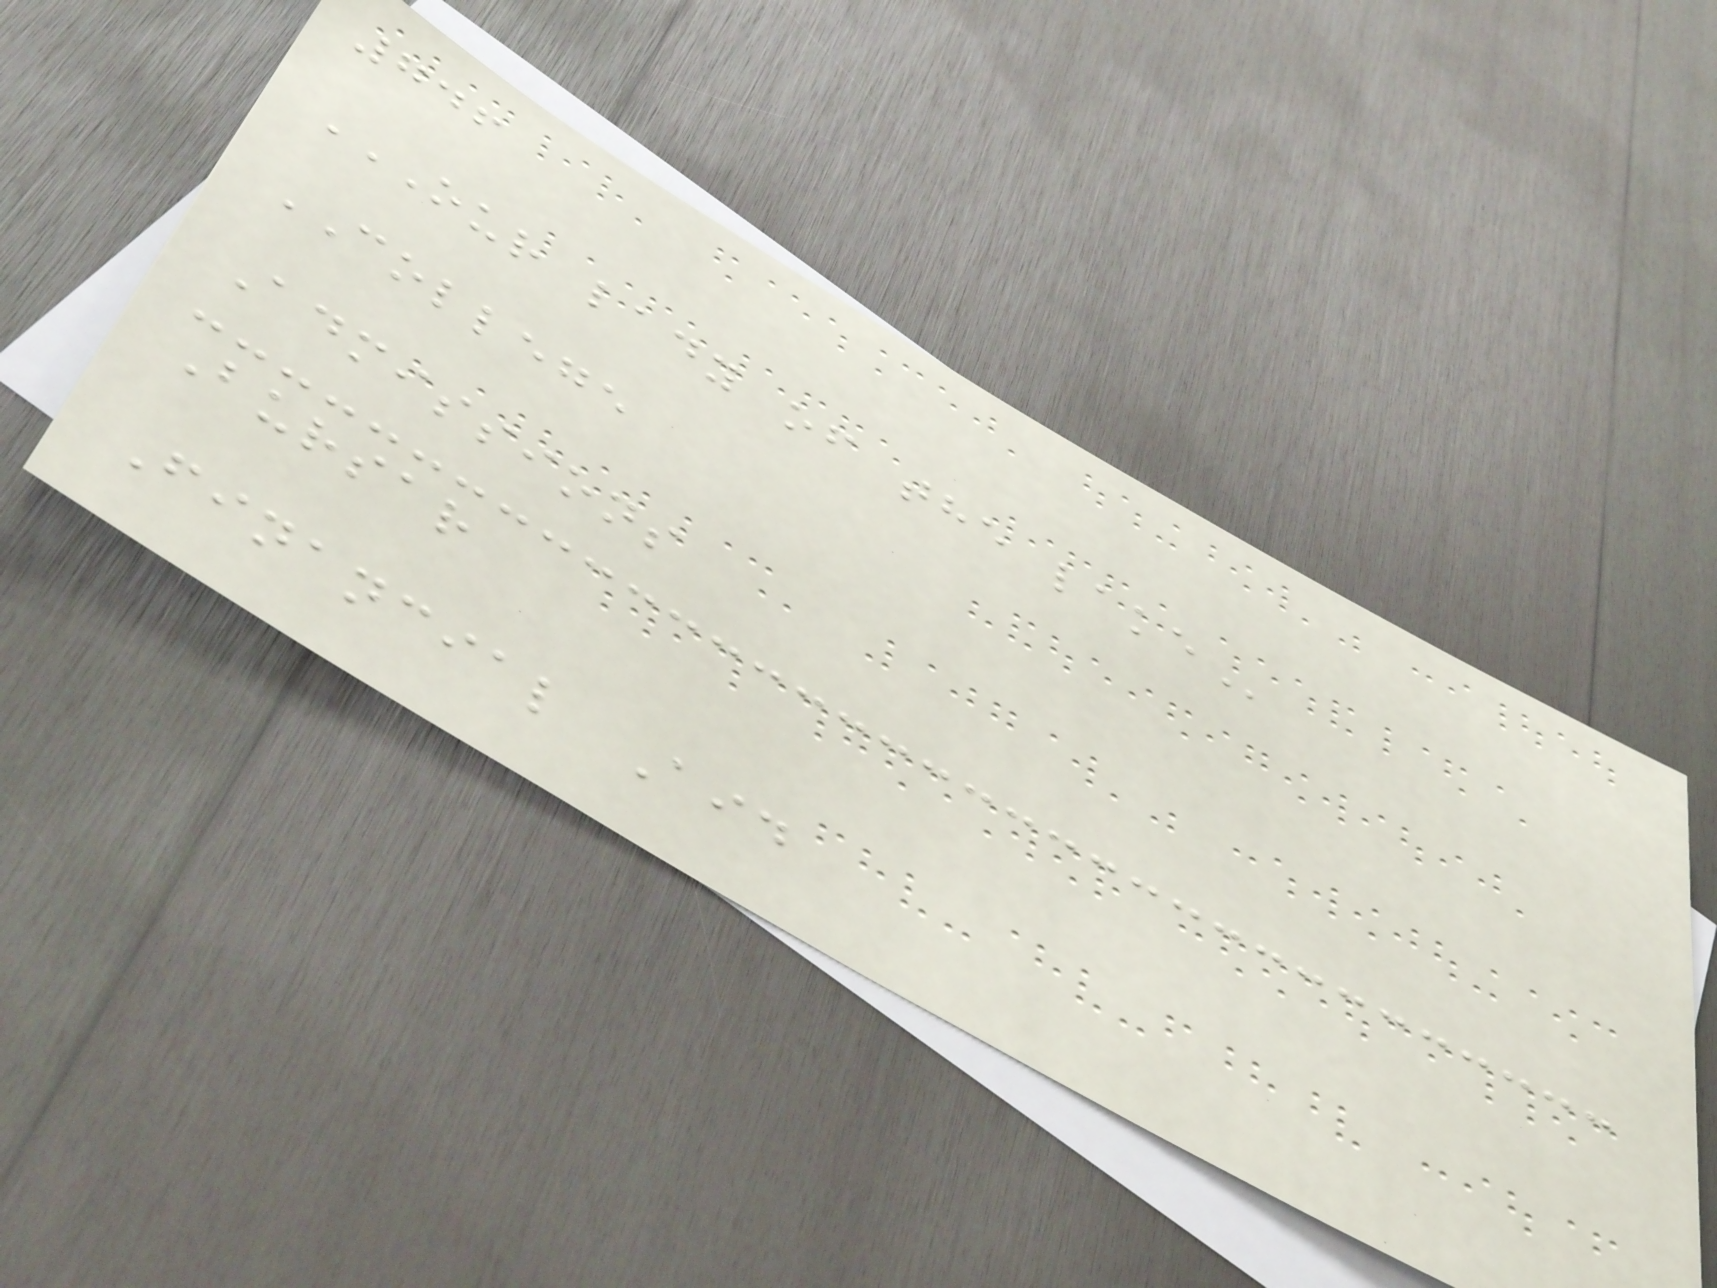746
OUR LADY OF THE LAKE
COLLEGE
Admissions
Bursar
Financial Aid
